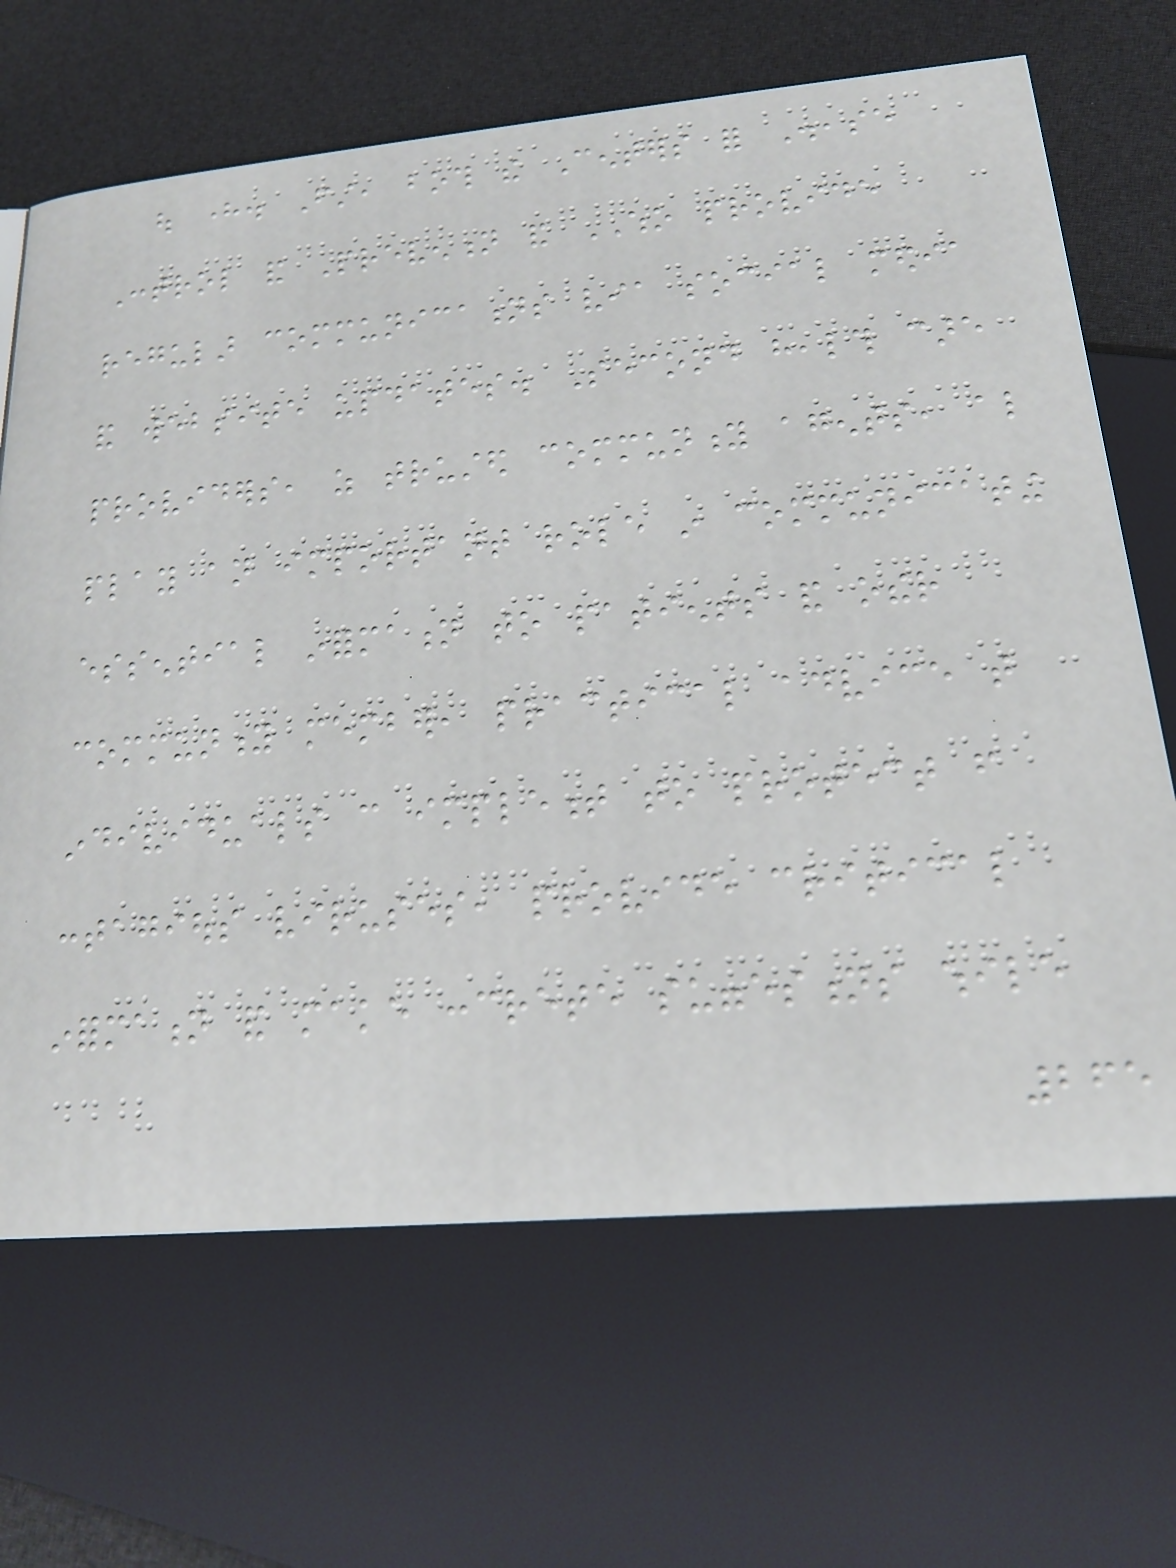out here. First, both the Centers for Disease
Control and Prevention and WHO provide
regular communications via social media
and website updates. Second health care
providers, as trusted community agents, also
play an important role in communicating
essential information to patients and other
community member, practical advice that
individuals can implement to protect from
contagious viruses, provide critical
information and make concrete suggestions while
265
